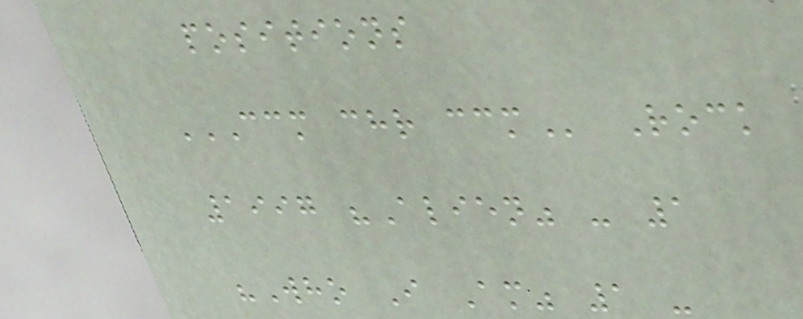positions
CCM CHR CCM Rock
1997 "Alien" - 1
"Who I Am" 1 -
